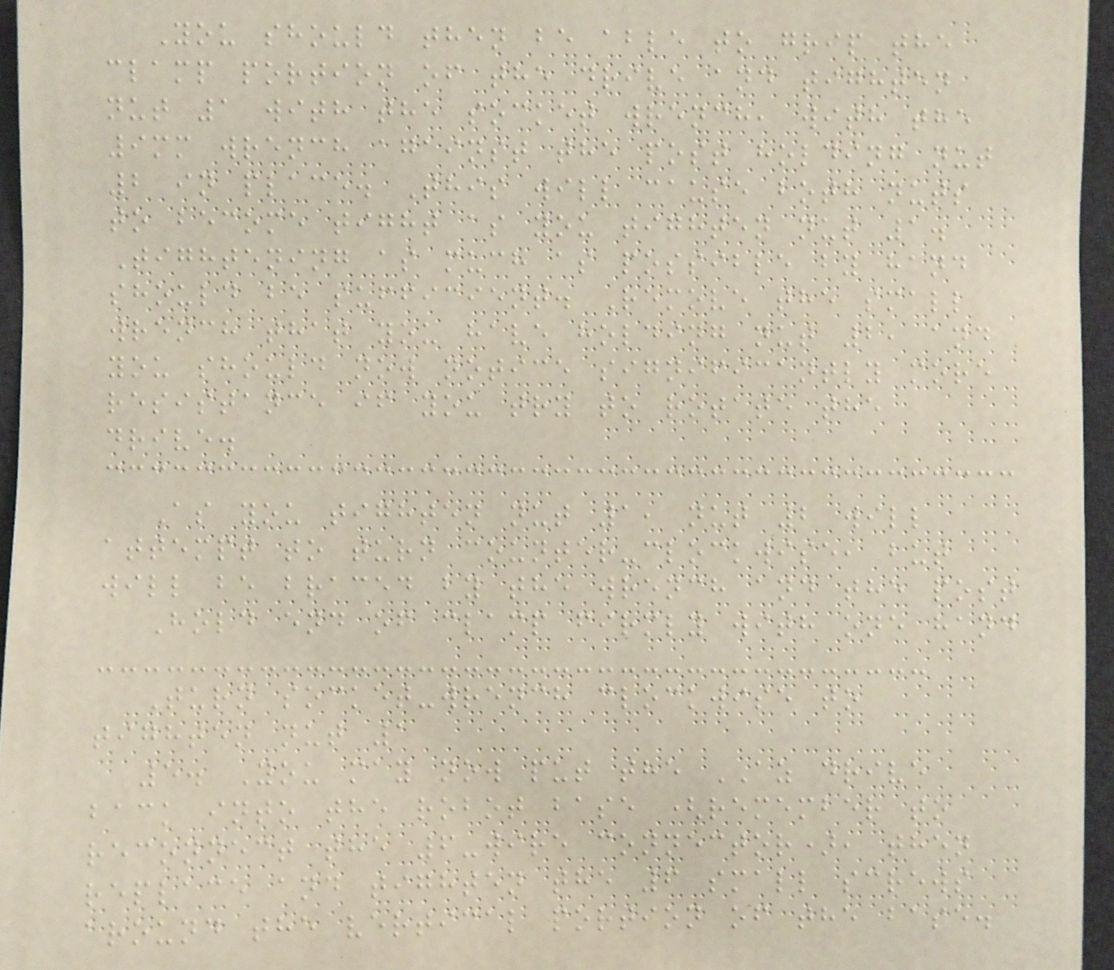You should then be able to grip the
clamp portion of the drive and tighten
nut 1 with the socket wrench, with the
9mm wrench against the post holding nut
2 in place. This will cause both nuts
to become tight as you tighten nut 1.
Tightening as much as possible by hand
should be sufficient. Remove the small
wrench that you have holding nut 2, and
you should now notice significantly more
resistance if you try to rotate the
drive.
As you tighten nut 1, nut 2 will
attempt to turn counter-clockwise, but
will be braced by the wrench and the post
Hold end of clamp firmly with one hand
Turn socket-wrench clockwise to
tighten nut 1
5. You may now put the AZ drive
back into the robot base (remember to
reconnect the 6-wire connector), then
replace and tighten the 6 small screws
around the vertical portion of the base.
